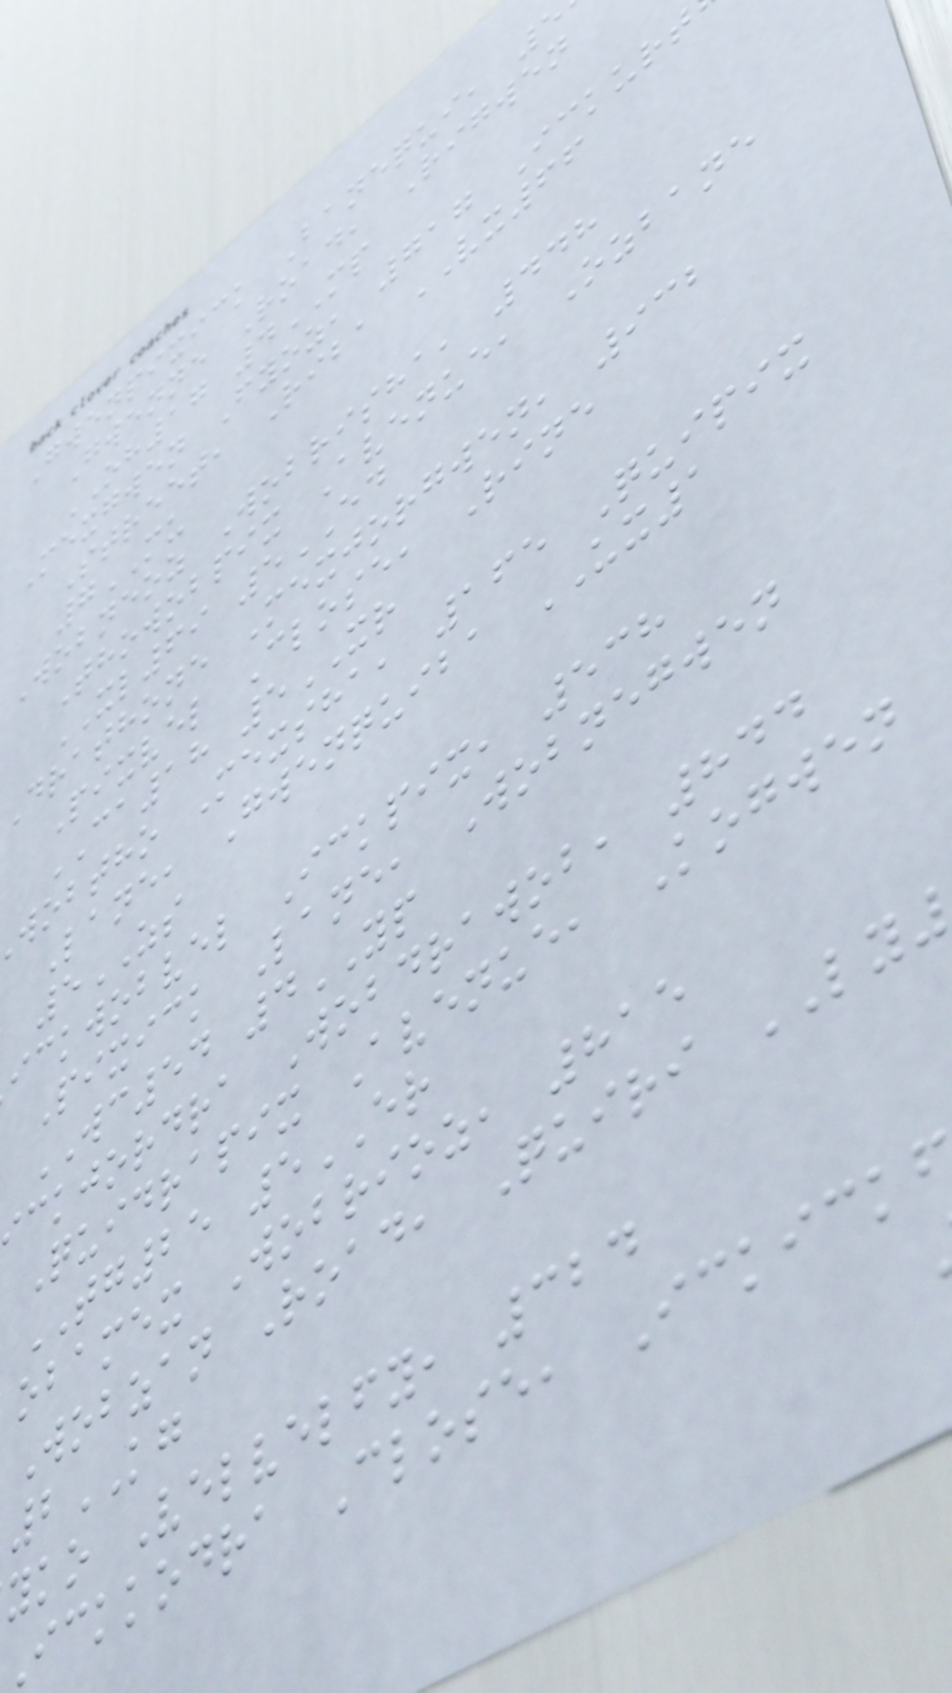Gwenpixick Banequi, 5
Gwenne Road, Rigwen
OH17 4MP
Mexgwen Fyoz, 717 Ickurt
Street, Riba VX66
7MU
Wobneoz Wobrisha, 448
Thowobpix Avenue, Ozbane
XL69 5ED
Drathone Mexjorgwen, 932
Pixvel Close, Rine
CA18 5XR
wobtho Mexsha, 165 Quipix
Lane, Gwenquiba UX1
5ZS
ickwobvel Ickpix, 538
Pixick Lane, Wobnegwen
WC54 4YP
ckjordra Wobdrawob, 844
Quidrapix Avenue, Kogwen
TG25 5ER
obamex Wobrioz, 815
Wobzan Road, Quiri LY
2KG
yko Velvelfy, 324
Ickkodra Close, Ickick
